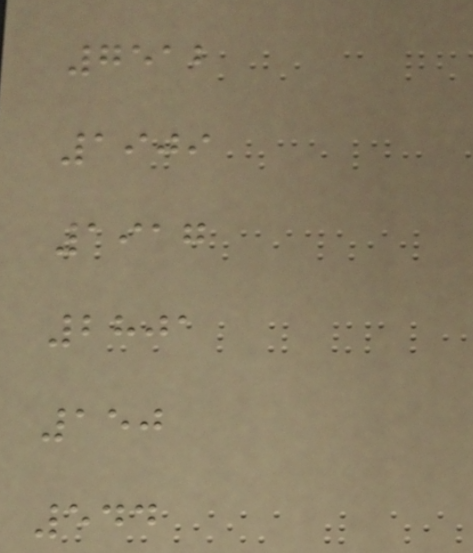7512
1909
1917
2801
150
544
